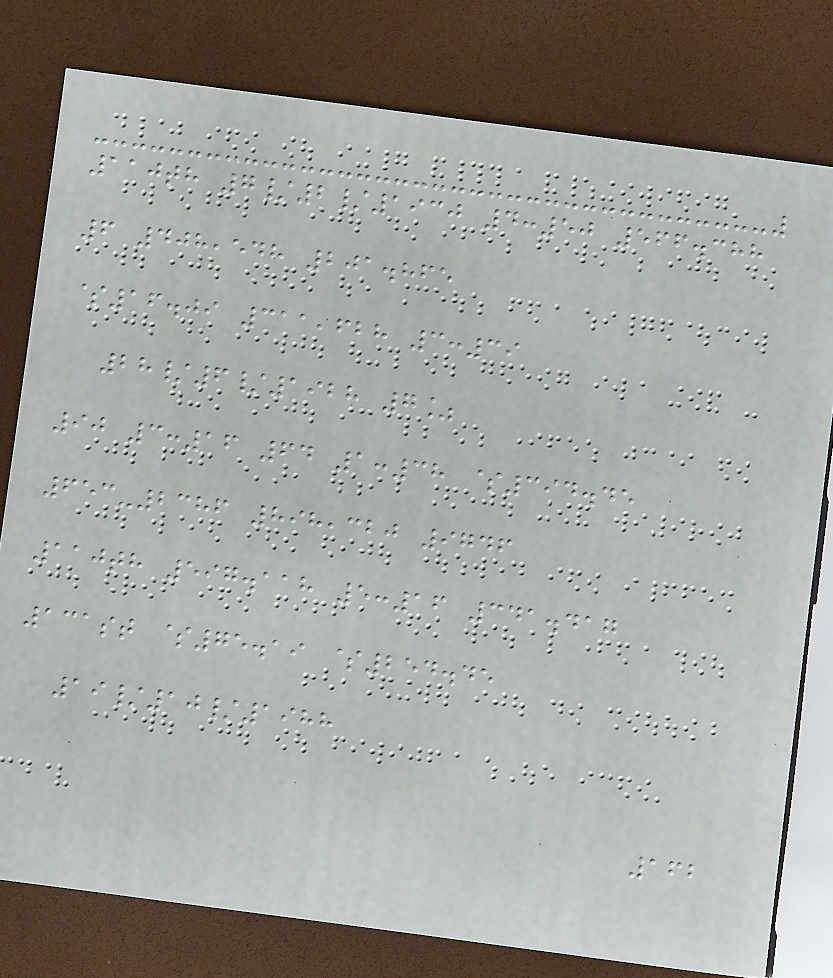110th 7/2/1930 4:50 566.388
6 408,548 201.865
$16.09 311,628 3:39
28/6/1928 7%
90 3:16 64 1:38 $394.45
653-2386 898,320 9746
110th 597.118 5:16 341.417
131st $75.19 $254.45
19/10/1988
162
